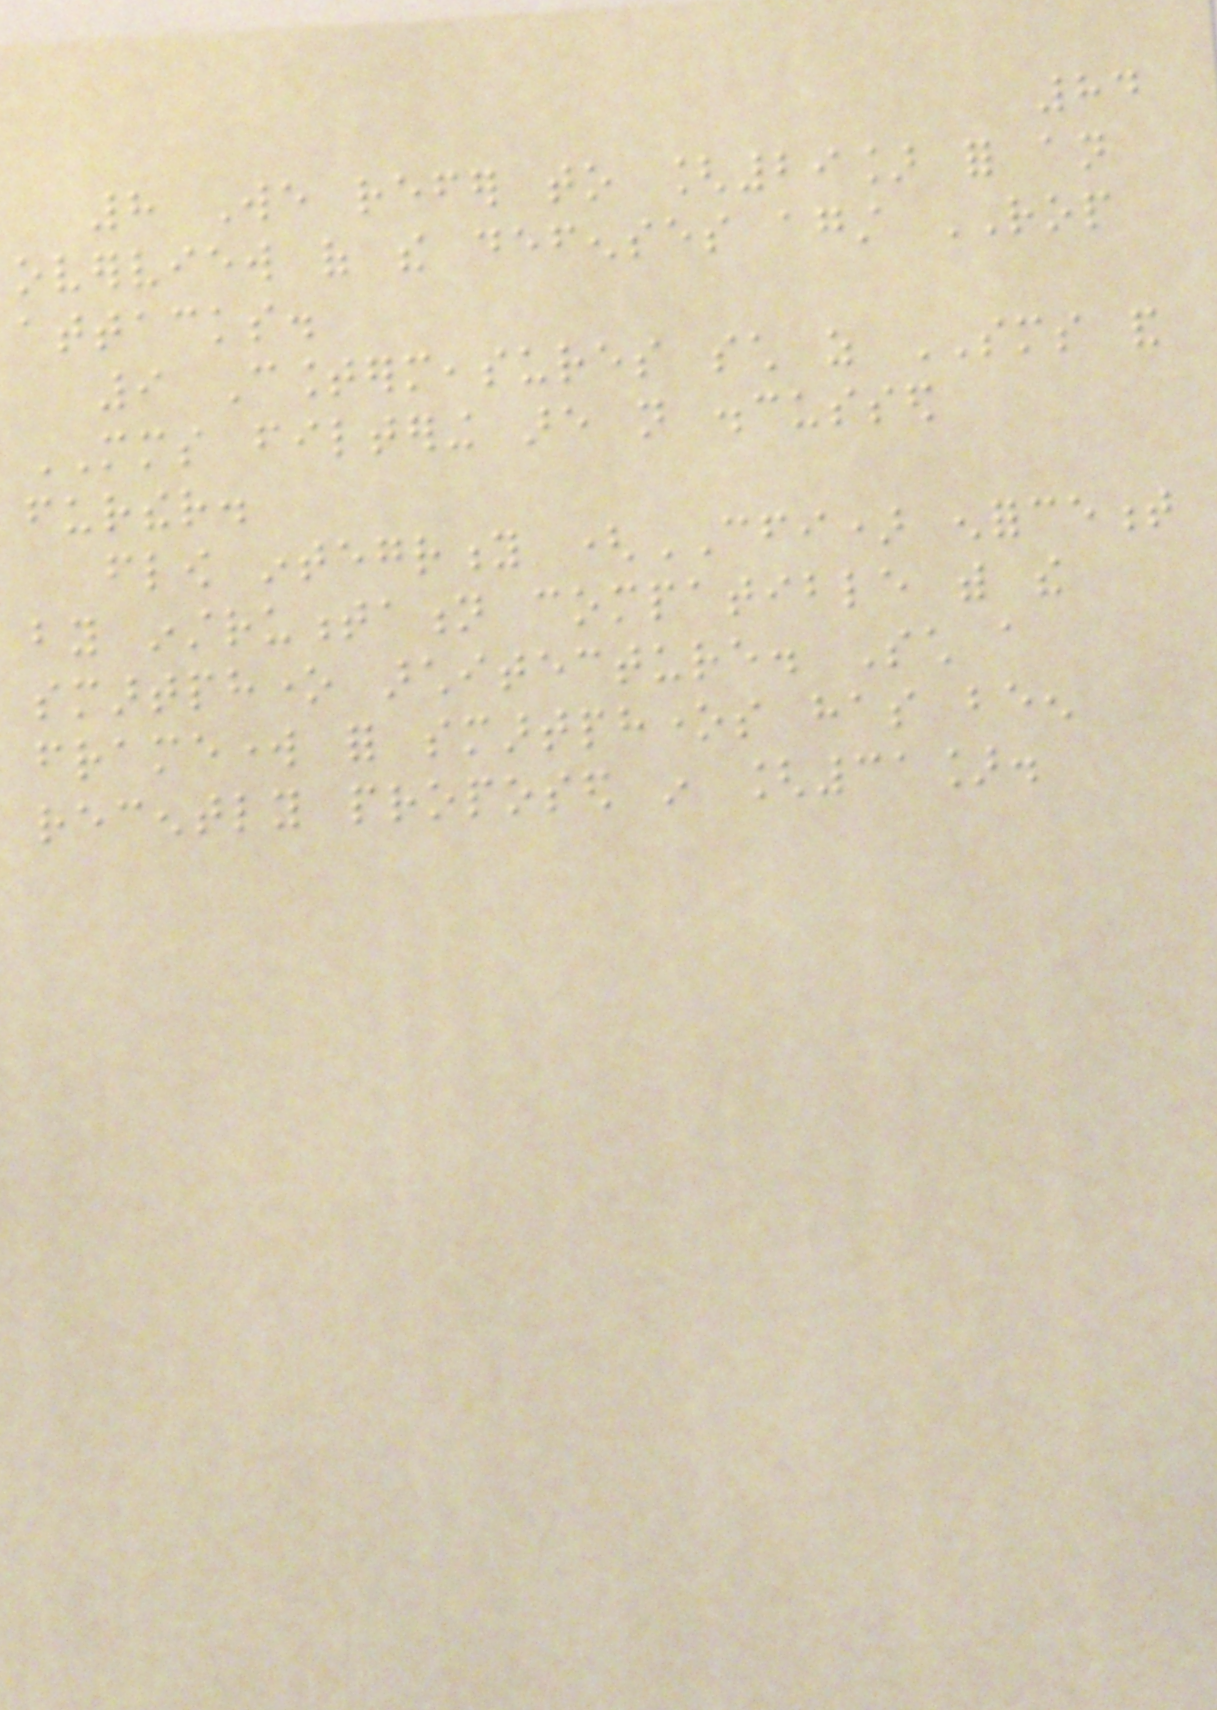84
8 We refer to [29] for an
overview of the defenses against ROP
attacks.
9 Countermeasures such as SMS and
MMS filtering are not discussed
further.
flow integrity (CFI) enforcement
by instrumentation compatible with the
smartphone architecture. Such a
framework for smartphones has been
recently proposed in [31].
